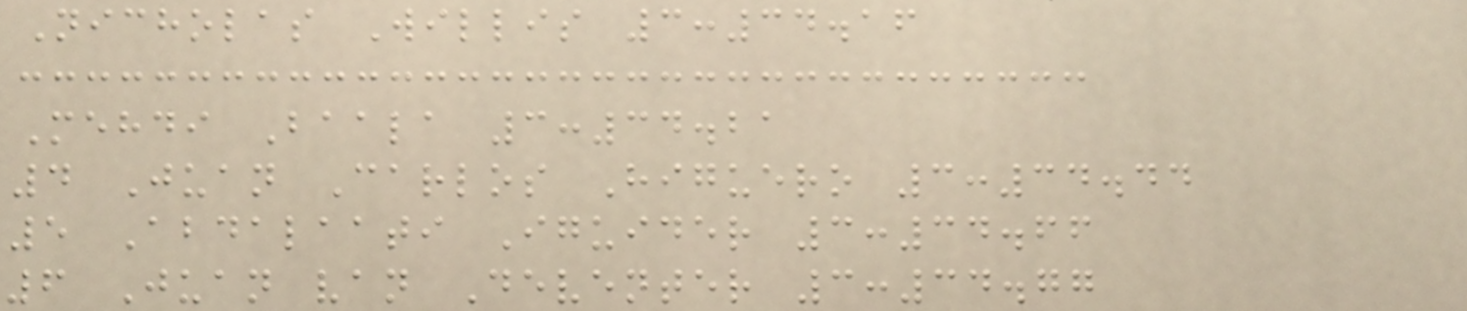Nicholas Willis 3:34.16
Mehdi Baala 3:34.21
4 Juan Carlos Higuero 3:34.44
5 Abdalaati Iguider 3:34.66
6 Juan van Deventer 3:34.77
